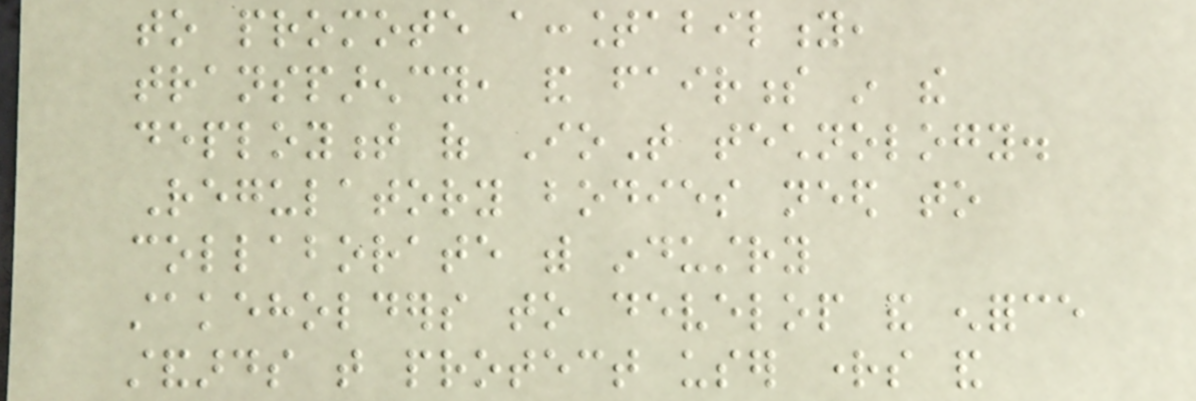to promote accountability,
transparency, and fairness in the
deployment of IoT technology.
Regulatory bodies need to
collaborate with industry
stakeholders to develop and enforce
standards that protect user rights and
